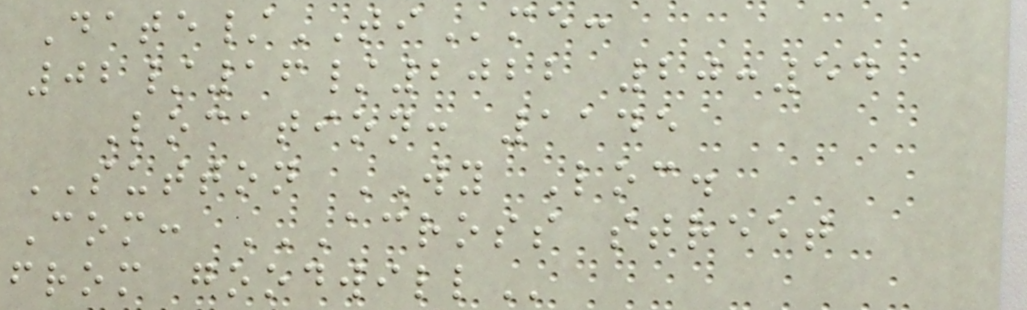Date/TIme:
02/16/2022 20:54
Location: 1145
SUTTON WY Loc.
Com: ACROSS STREET
FROM GOODWILL
